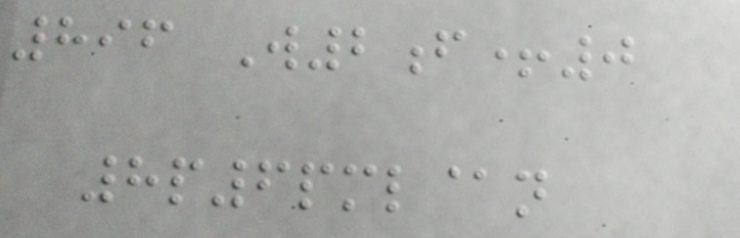896 W2f+0
8p6pml@n
